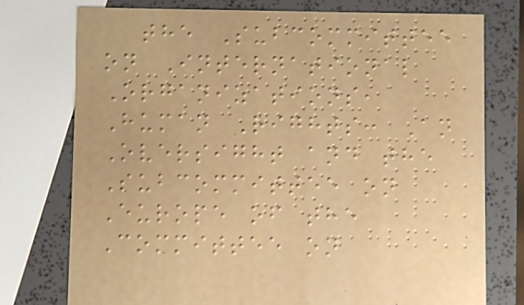the Subcommittee
on International
Organizations,
Human Rights: An
Oversight and the
Subcommittee on
Europe of the
Committee on
